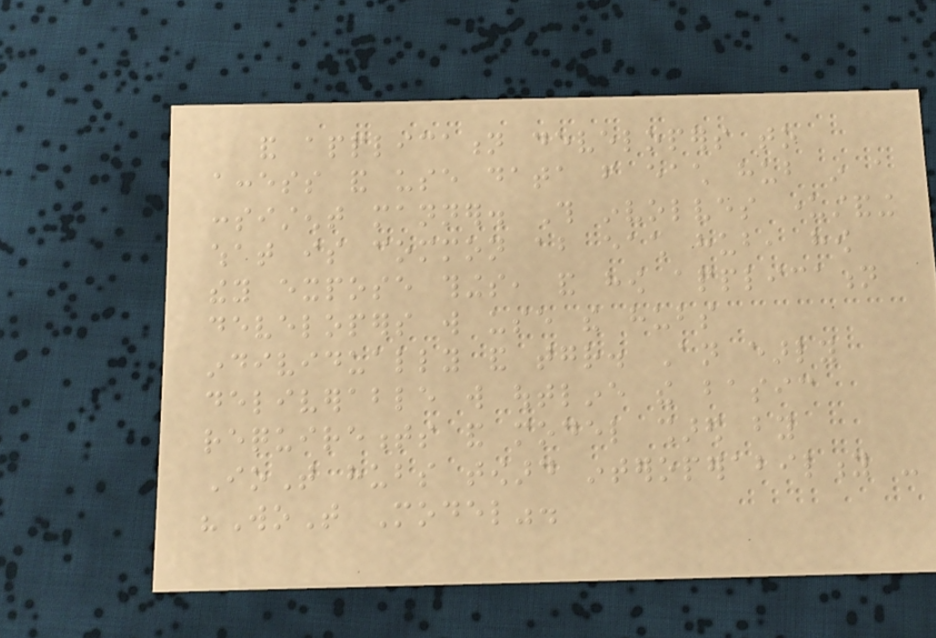and application developers to
access and use data from each hub in a
consistent manner. This involves understanding
what is common about each hub, how
they expose things, and how application
developers will use the hubs
individually and together. An early
deliverable will outline the basic
requirements and model shared by
IoT hubs toward interoperability -
"WoT Model".
